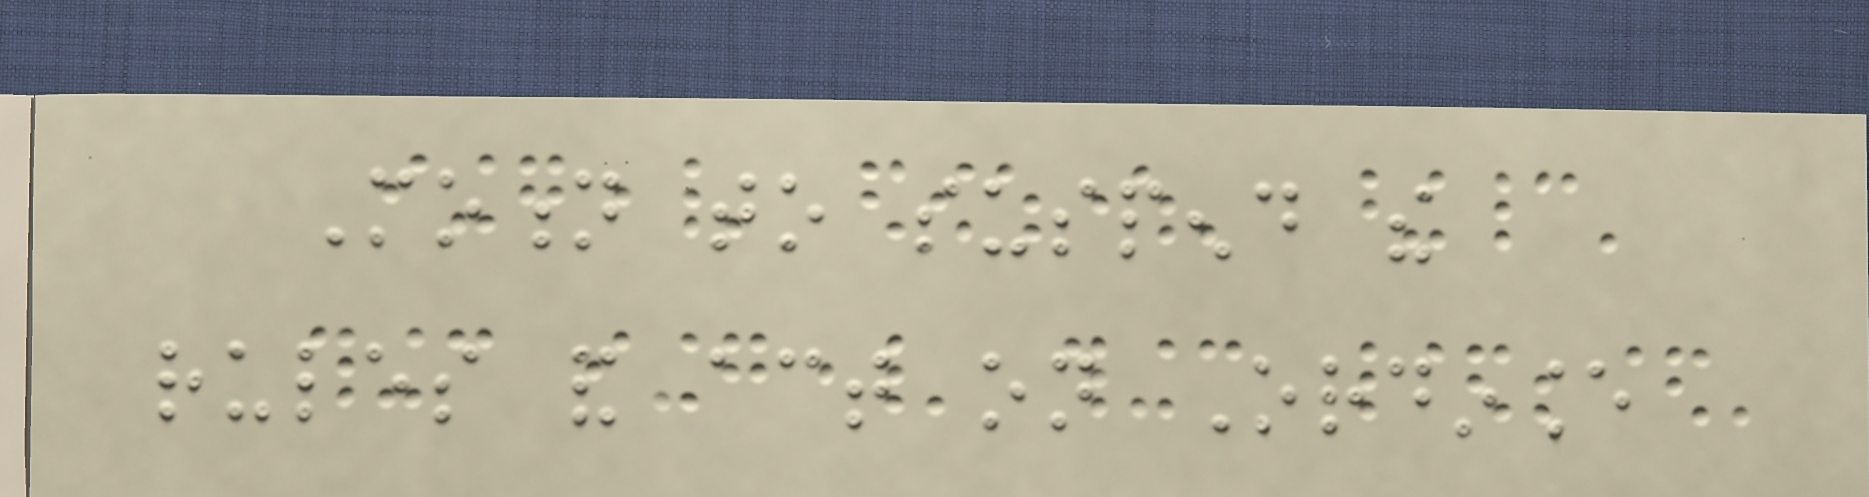Motion to suspend the
rules and act on Ordinance
